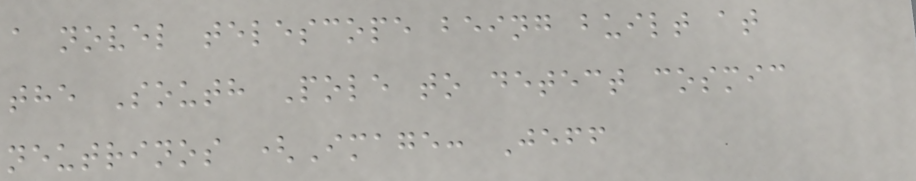a novel telescope being built at
the South Pole to detect cosmic
neutrinos (Image: Jeff
